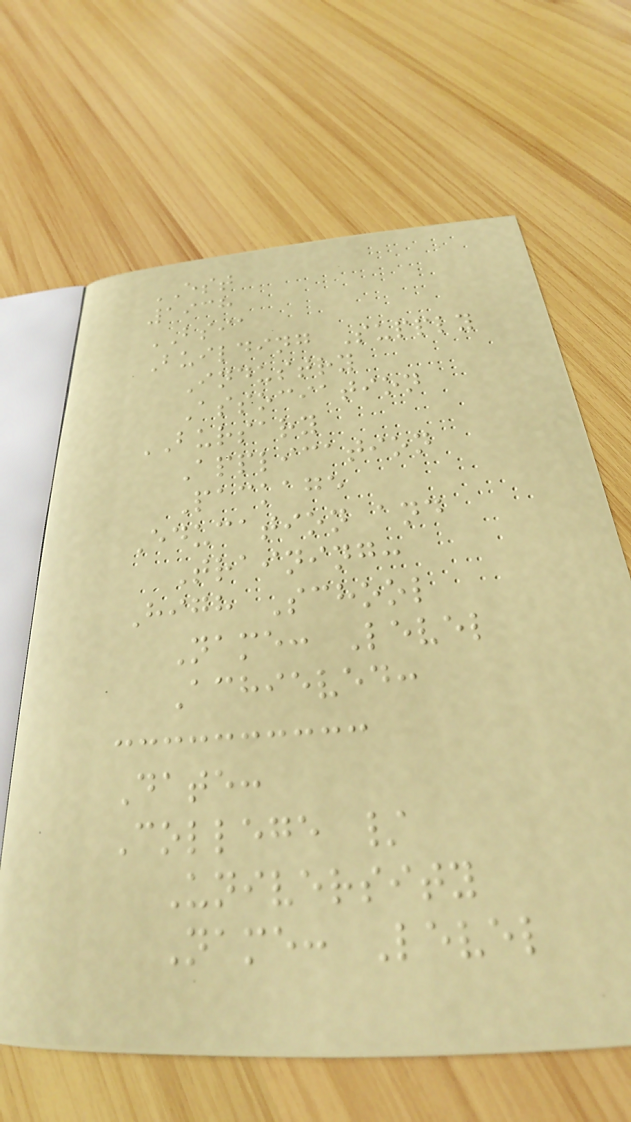EST
1938
BSIA
Building Supply
Industry
Association
BURSARY
Application
Package
Education and
Training:
High School
Name: Level
Achieved:
Date:
College /
University
Name: Level
